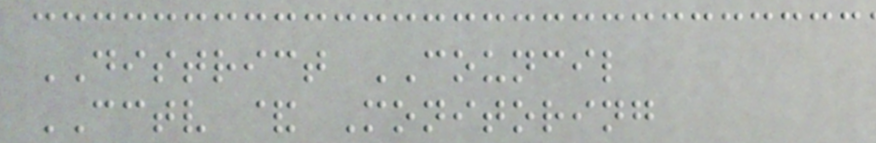DISTRICT COUNCIL
CCTV & Monitoring
